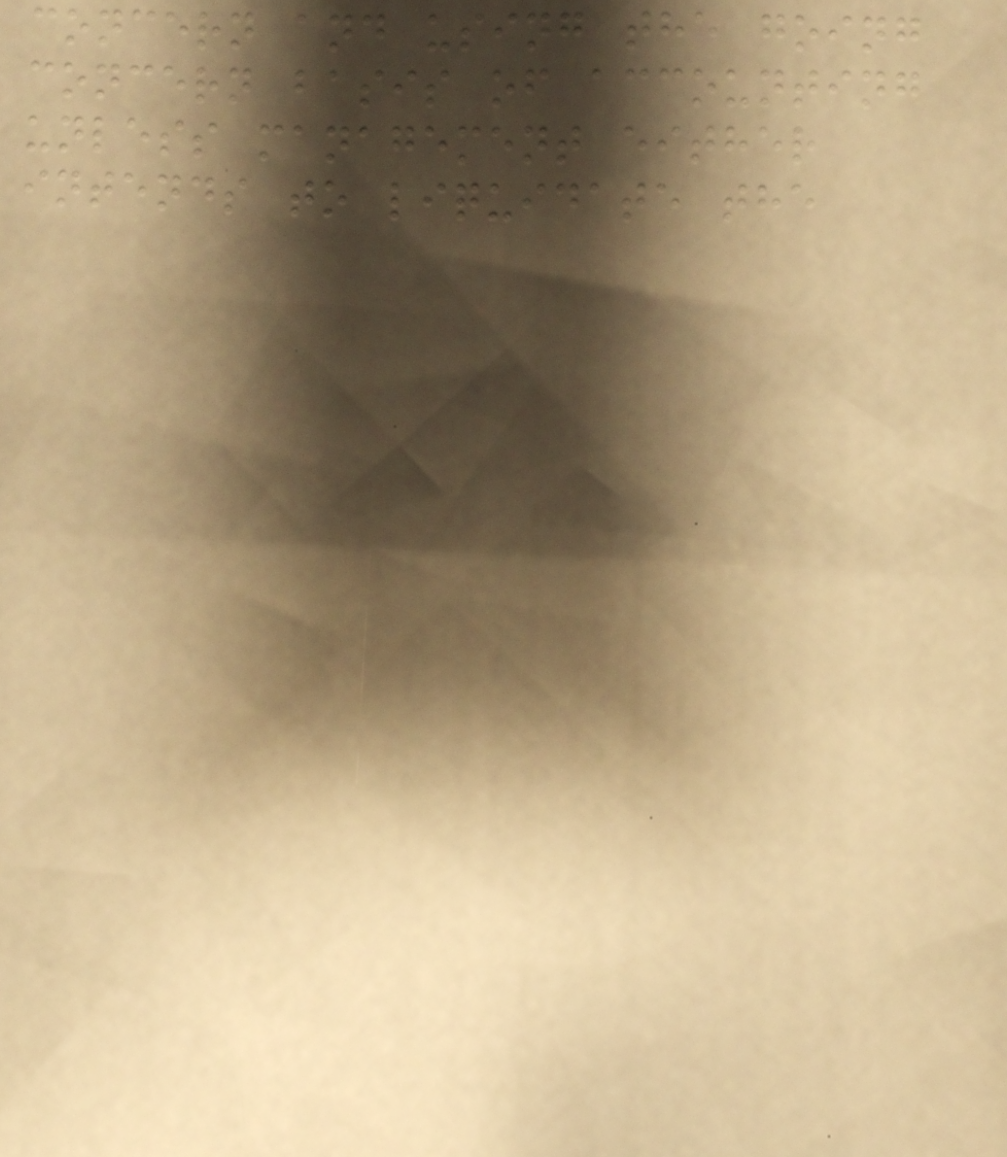concern and using the going
concern basis of accounting
unless management either
intends to liquidate the
